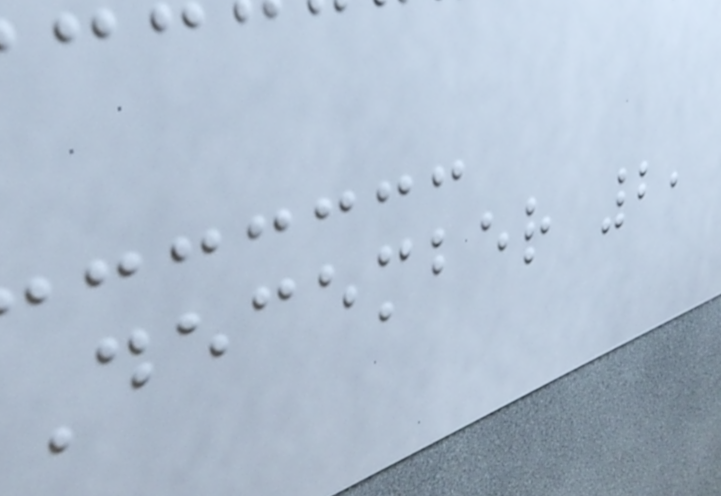December 2,
